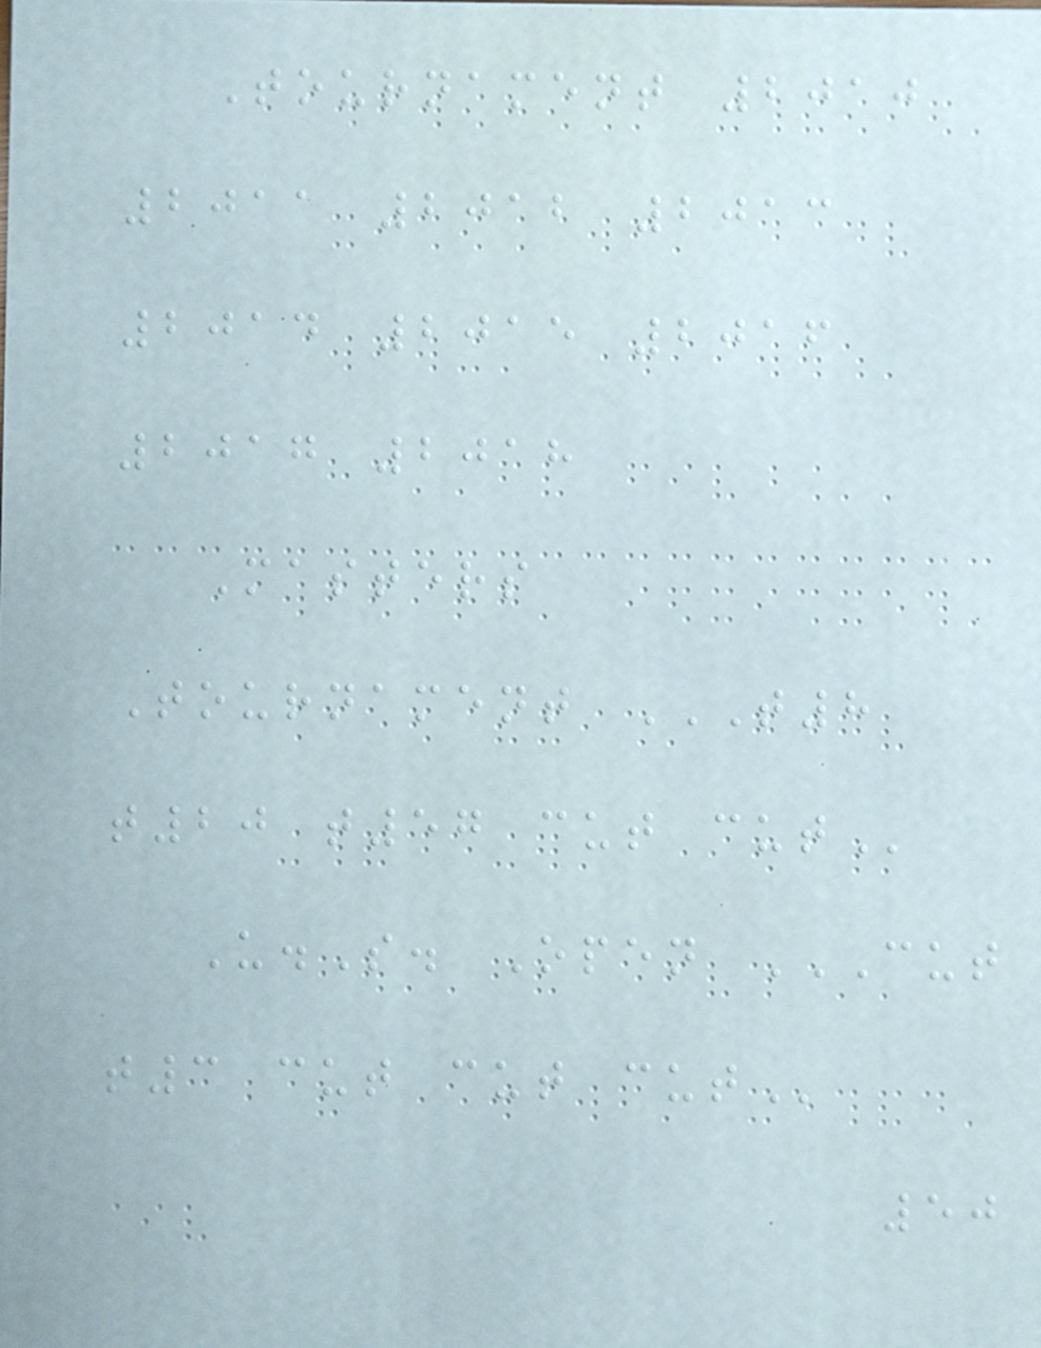Tournament 2010
2011 2012 2013
2014 2015 2016
2017 2018
Masters
Tournament T8
T20 T57 CUT CUT
U.S. Open CUT
T3 CUT CUT CUT
50
